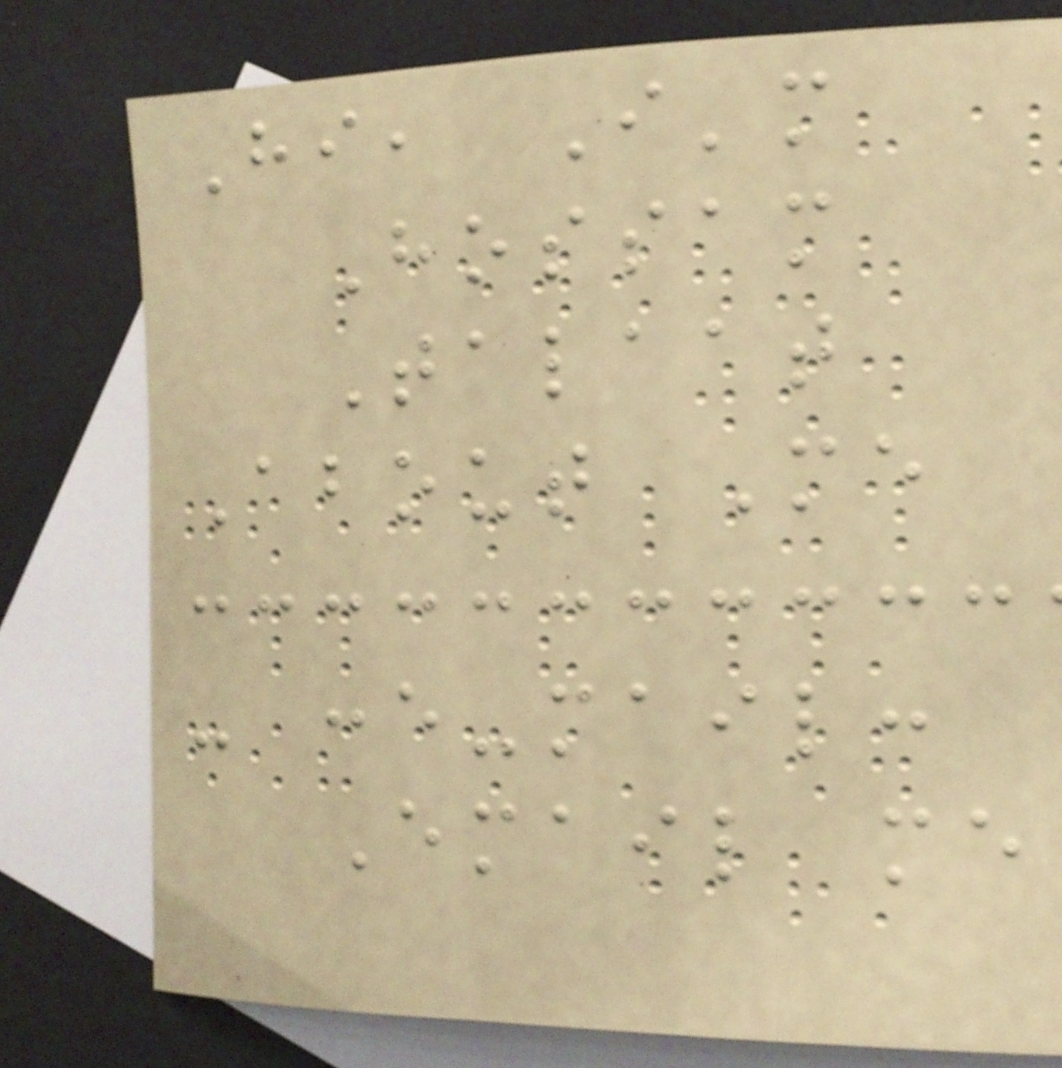Hi, I'm
Hossam
Talaat
About Me
- :e-mail:
Email me
